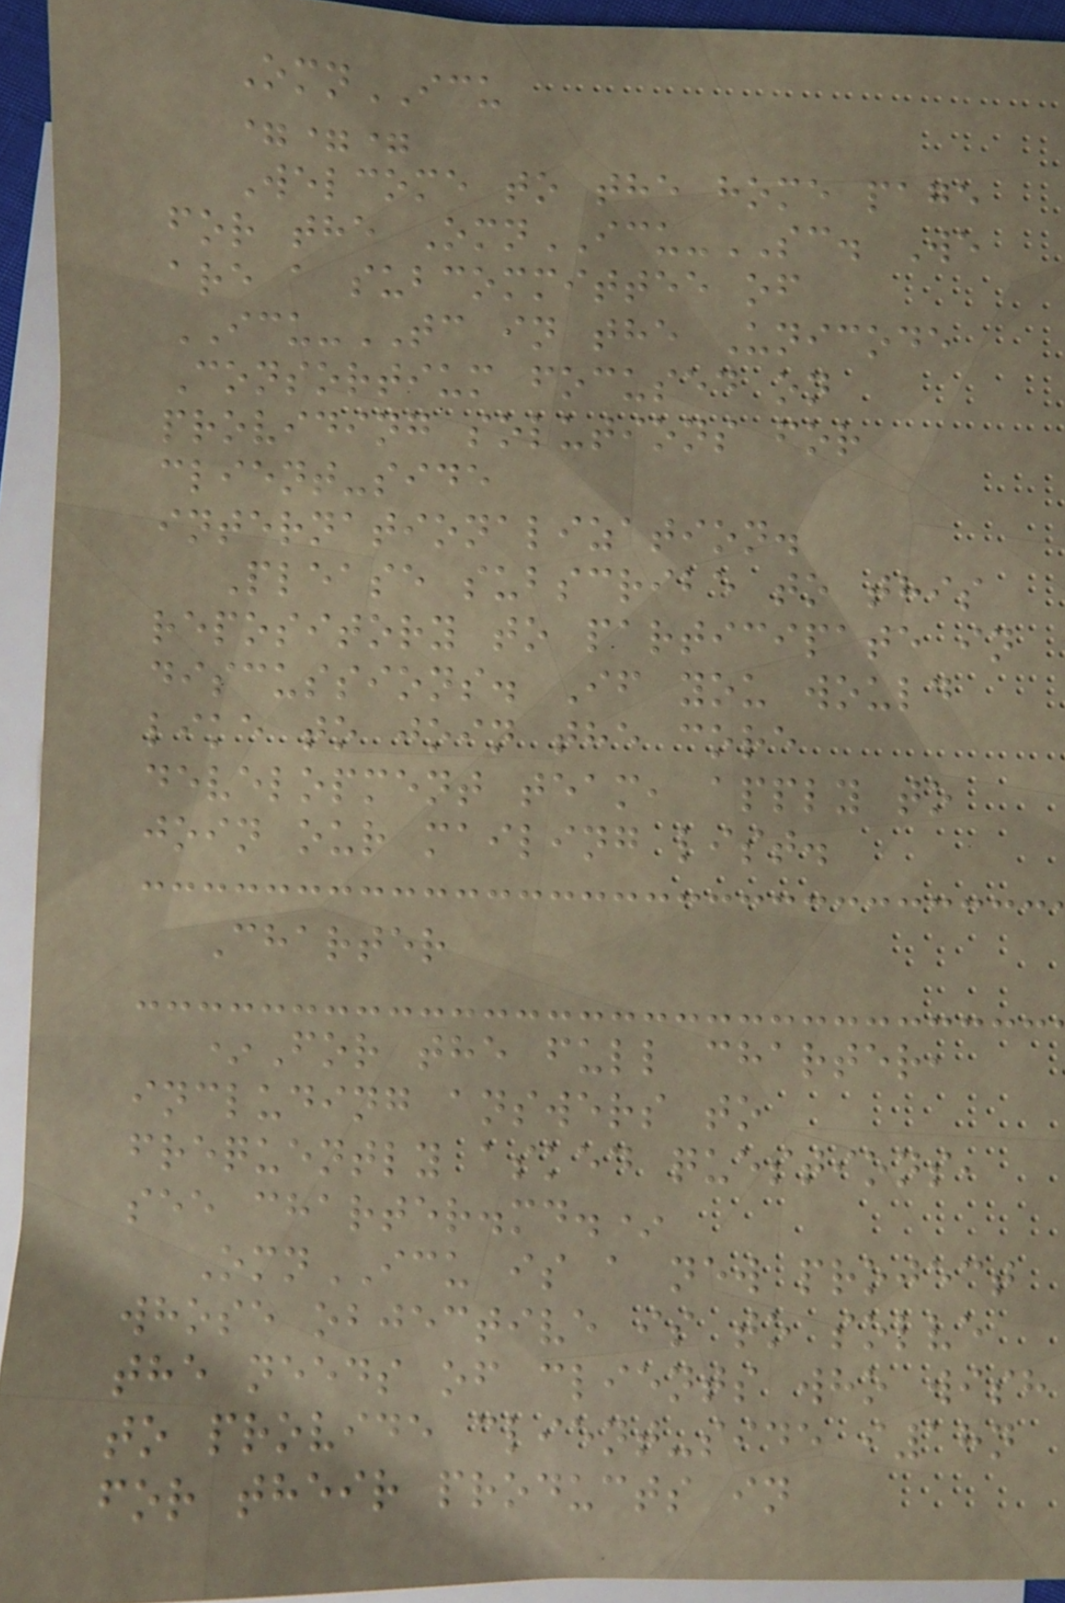OmnICU
===
Welcome to the home page
for the OmnICU-SC. We
are a subcommittee of
ICU-TC in the Unicode
Consortium focused on
providing solutions for
client-side
internationalization.
Please subscribe to this
repository to participate in
discussions. If you would
like to join the core
development team, apply to
join our mailing list.
Charter
*For the full charter,
including answers to
frequently asked questions,
see charter.md.*
OmnICU is a new project
whose objective is to solve
the needs of clients who wish
to provide client-side i18n
for their products in
